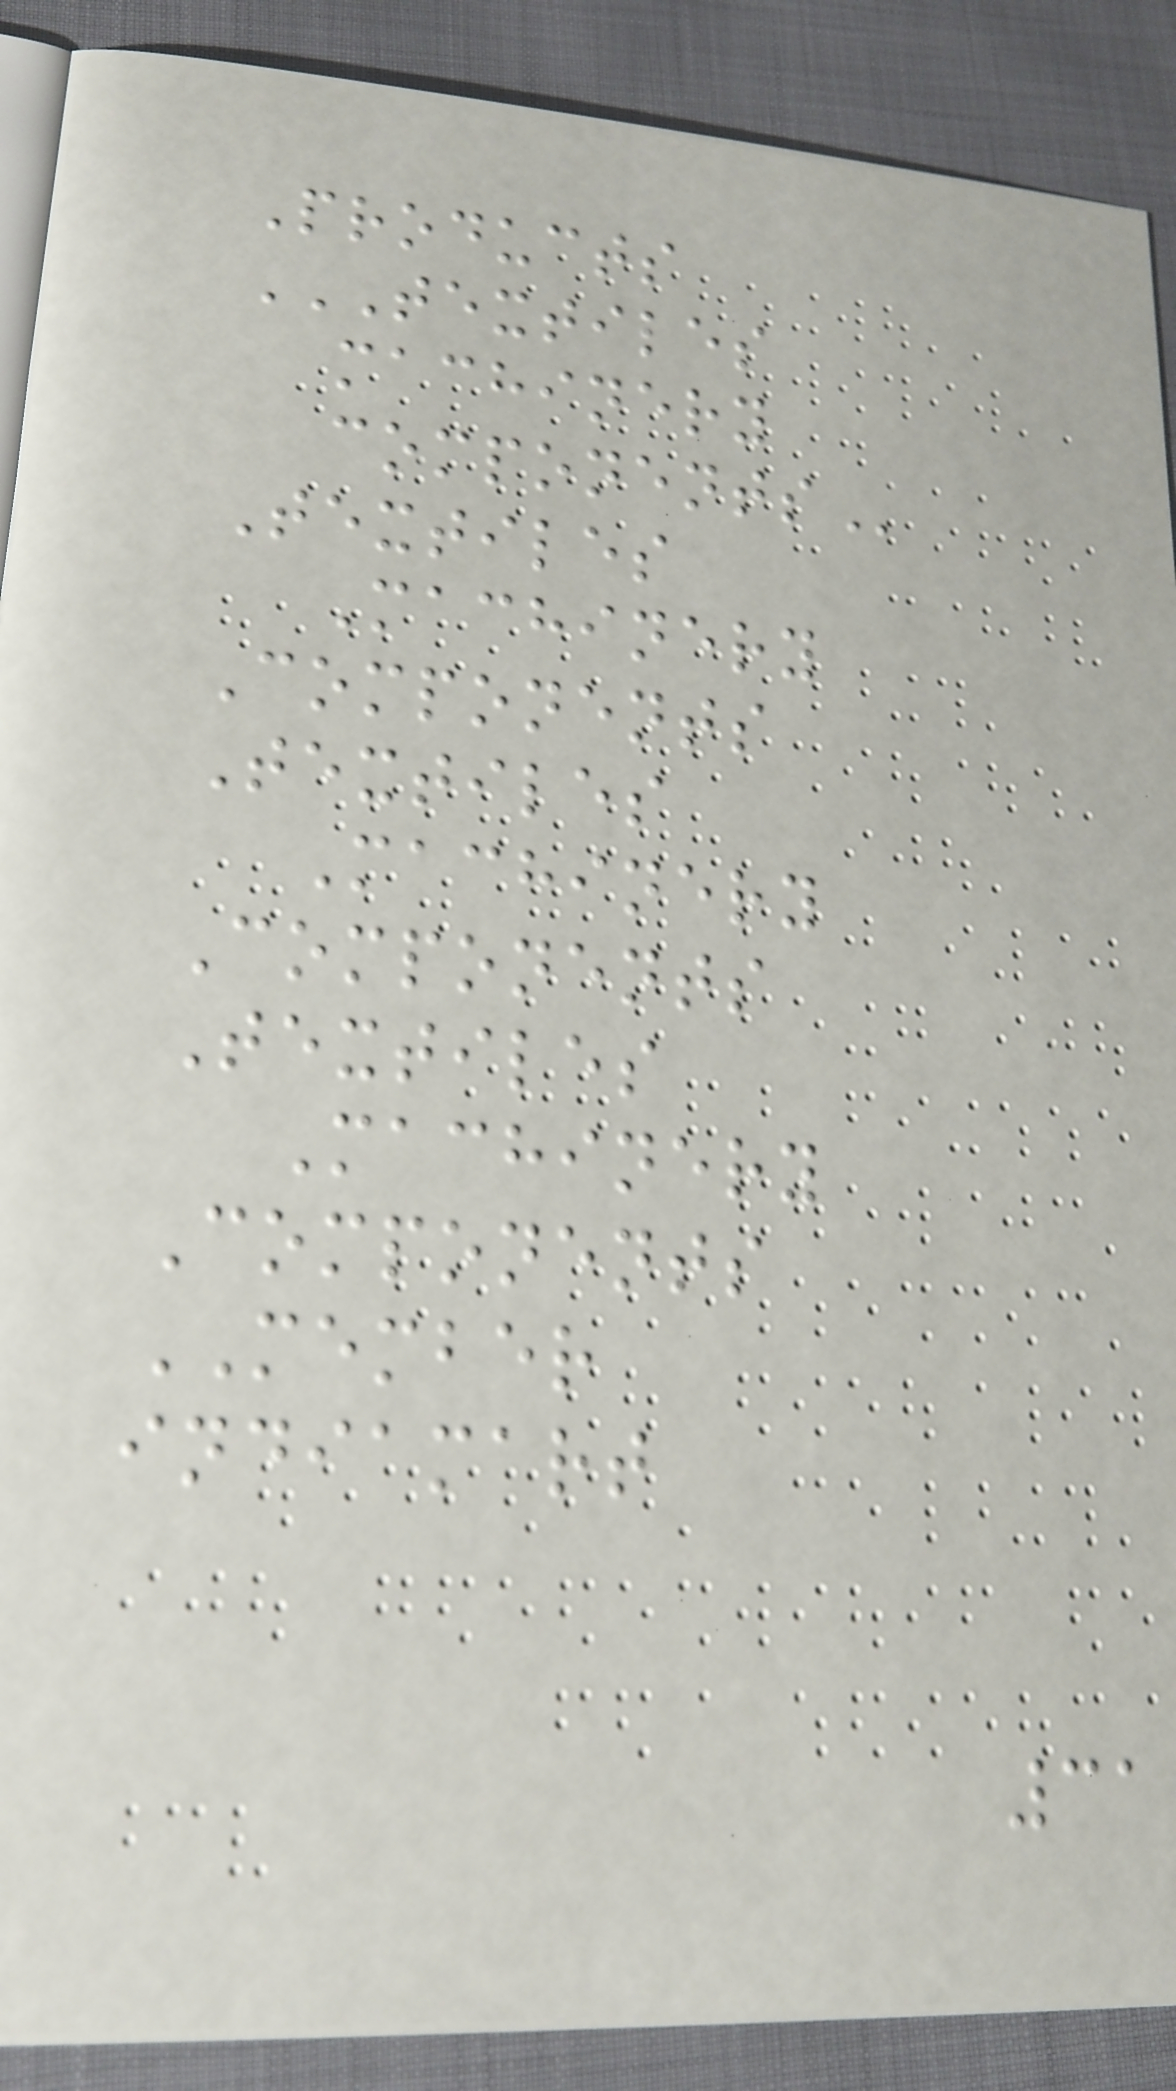Products
TEXTILES
MACHINERY
COMPONENTS
Textiles
Machinery
Components
Textiles
Machinery
Components
Textiles
Machinery
Components
MEMBER
indiamart
31
